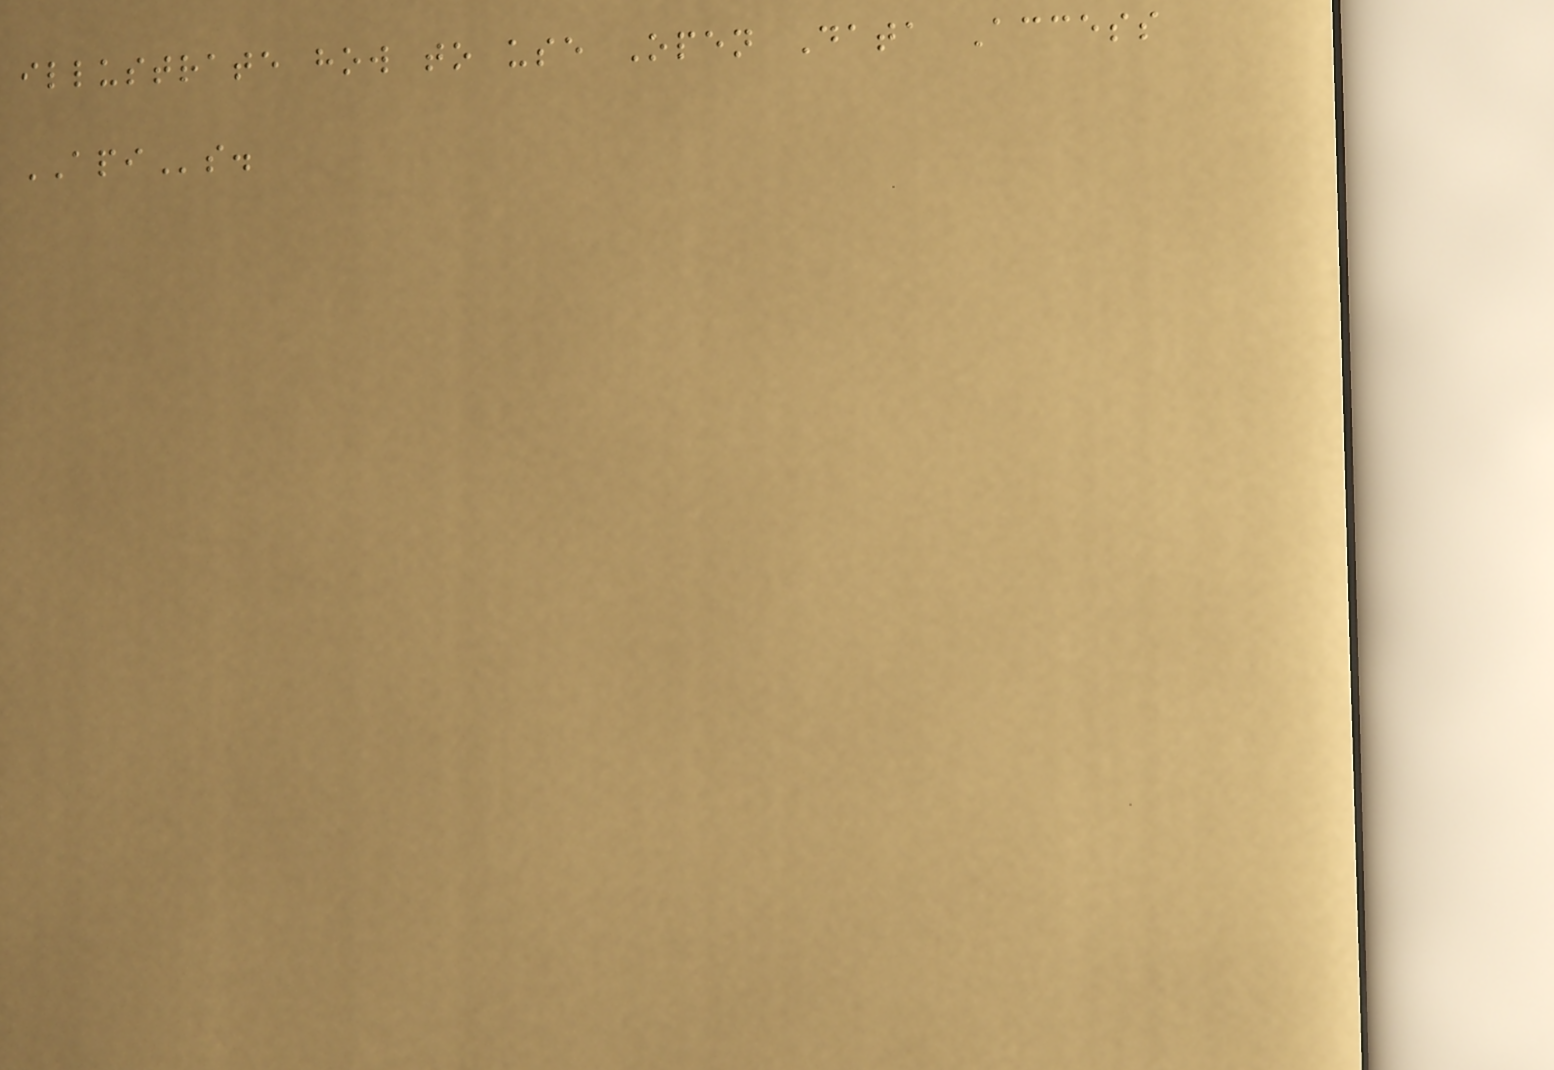illustrate how to use Open Data Access
APIs.
